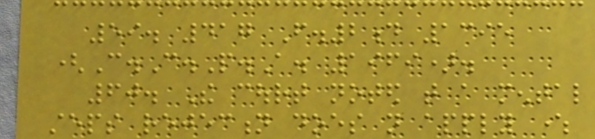59. 417 F.2d 1395
(C.C.P.A. 1969).
60. The court noted that a mental
steps rejection does not apply where
